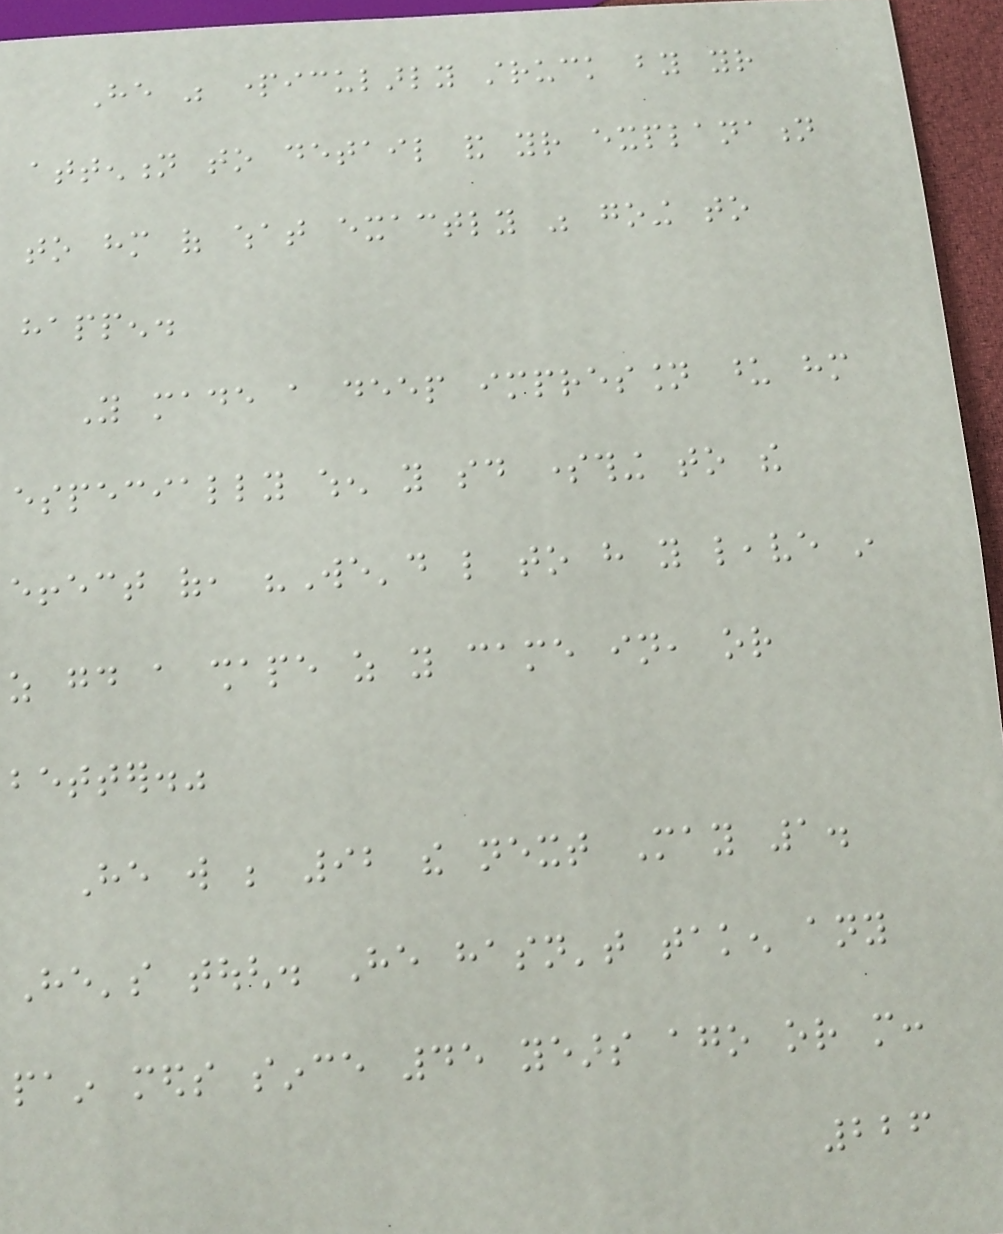He was particularly struck by your
attention to detail and your explanation
to him of what exactly was going to
happen.
You made a deep impression upon him
especially when you said something to the
effect of, "We'd like to have you leave in
as good a shape as you came in, or
better."
He will be 92 the next May 1.
He's tough. He hasn't taken any
pain meds since 45 years ago or more:
226
